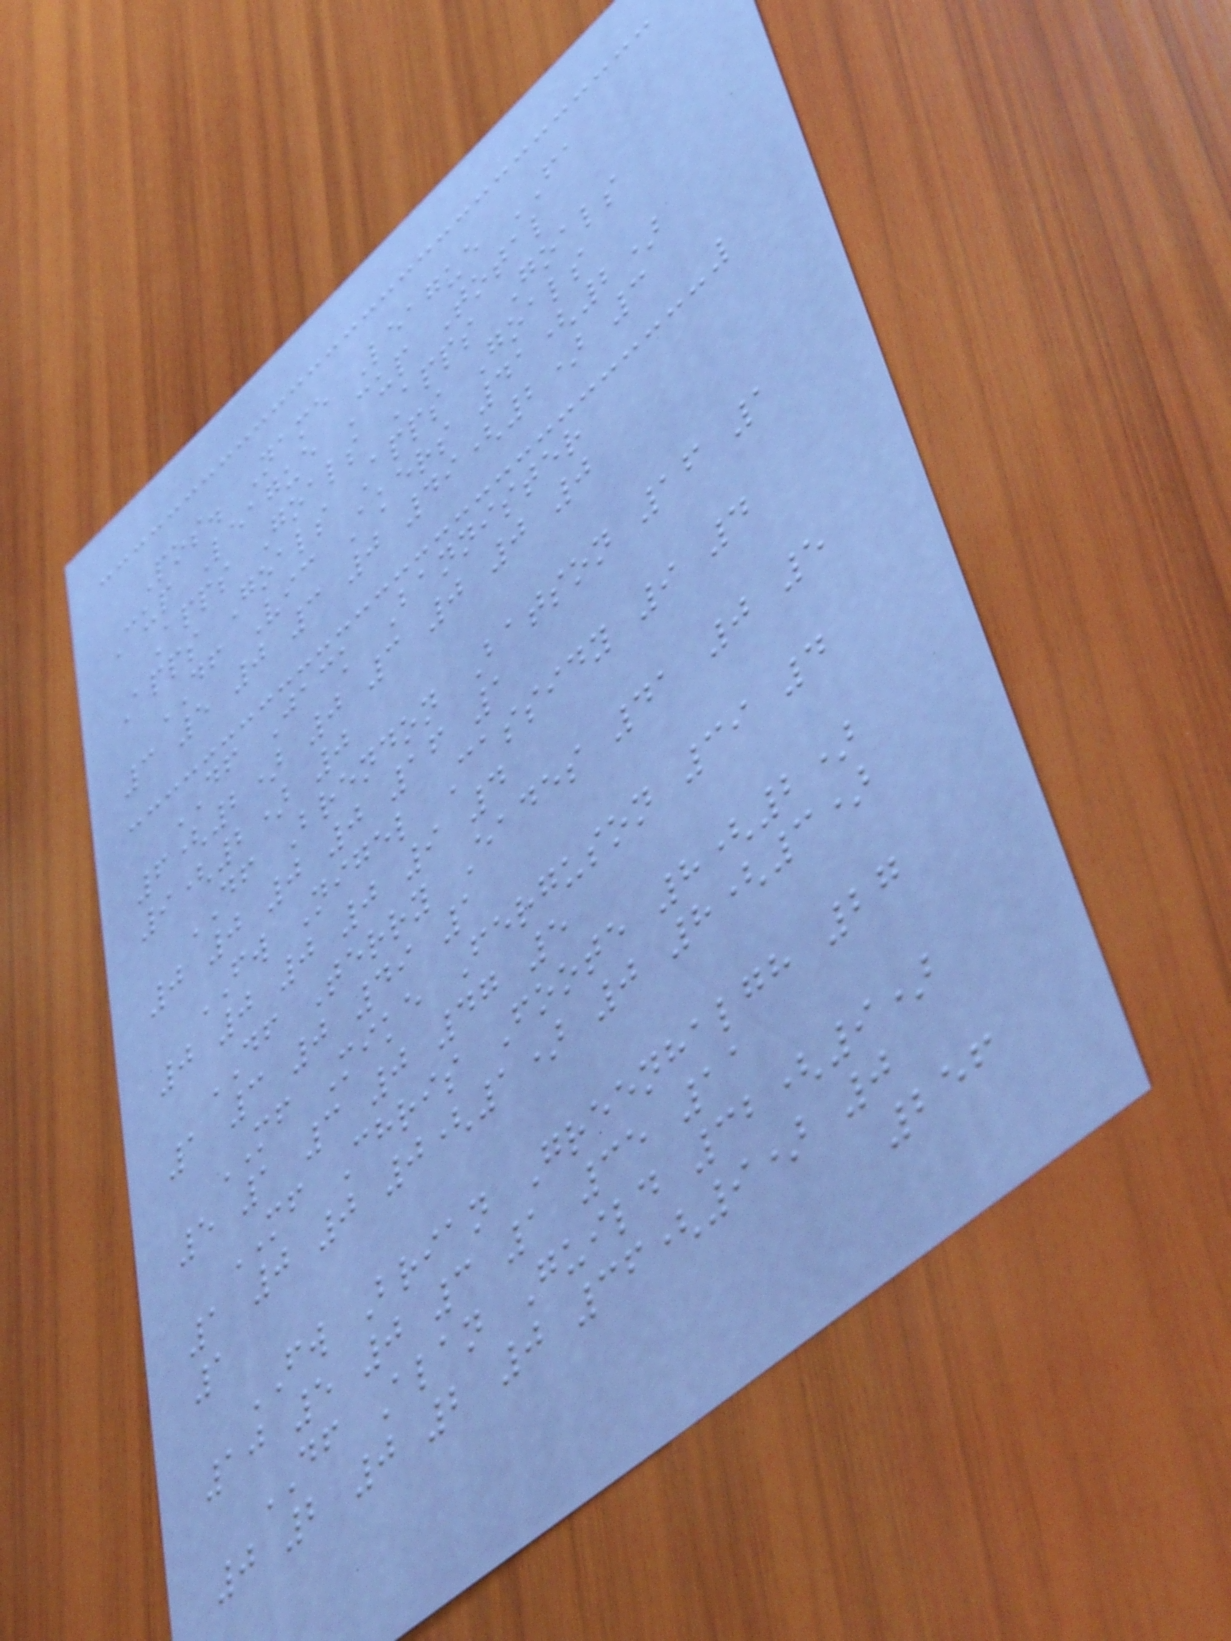Pos. Name League FA
Cup League Cup Total
Apps Goals Apps Goals
Apps Goals Apps Goals
DF Vic Akers 41(2)
3 5 0 3 0 49(2) 3
DF Jack Bannister
6(2) 0 3 0 0 0
9(2) 0
DF Brendon Batson 16 1
0 0 0 0 16 1
FW Nigel Cassidy 9 4
0 0 0 0 9 4
DF Terry Eades 41 0 5
1 3 0 49 1
MF Mike Ferguson 39 4
5 1 3 0 47 5
MF Chris Foote 8(2)
1 0 0 0(1) 0 8(3)
1
FW Brian Greenhalgh 27
10 5 0 3 1 35 11
DF Alan Guild 32(9)
0 2 0 2 0 36(9) 0
256
